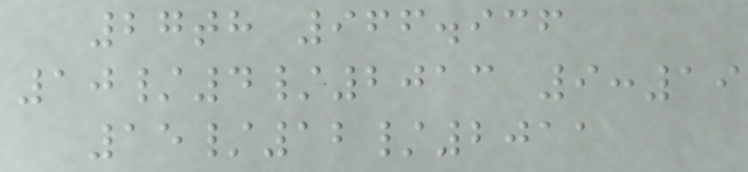27th 966.936
10/4/2013 9:19
15/12/2011
